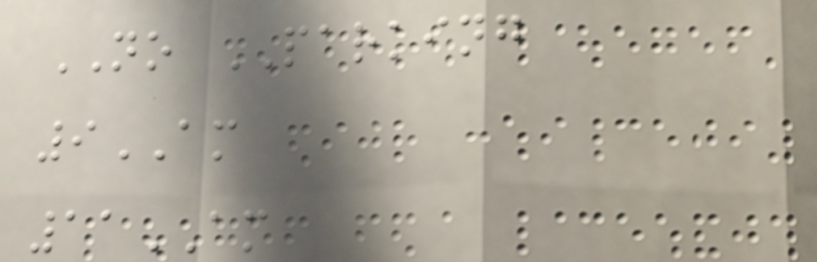NO PARKING
9AM
11AM
